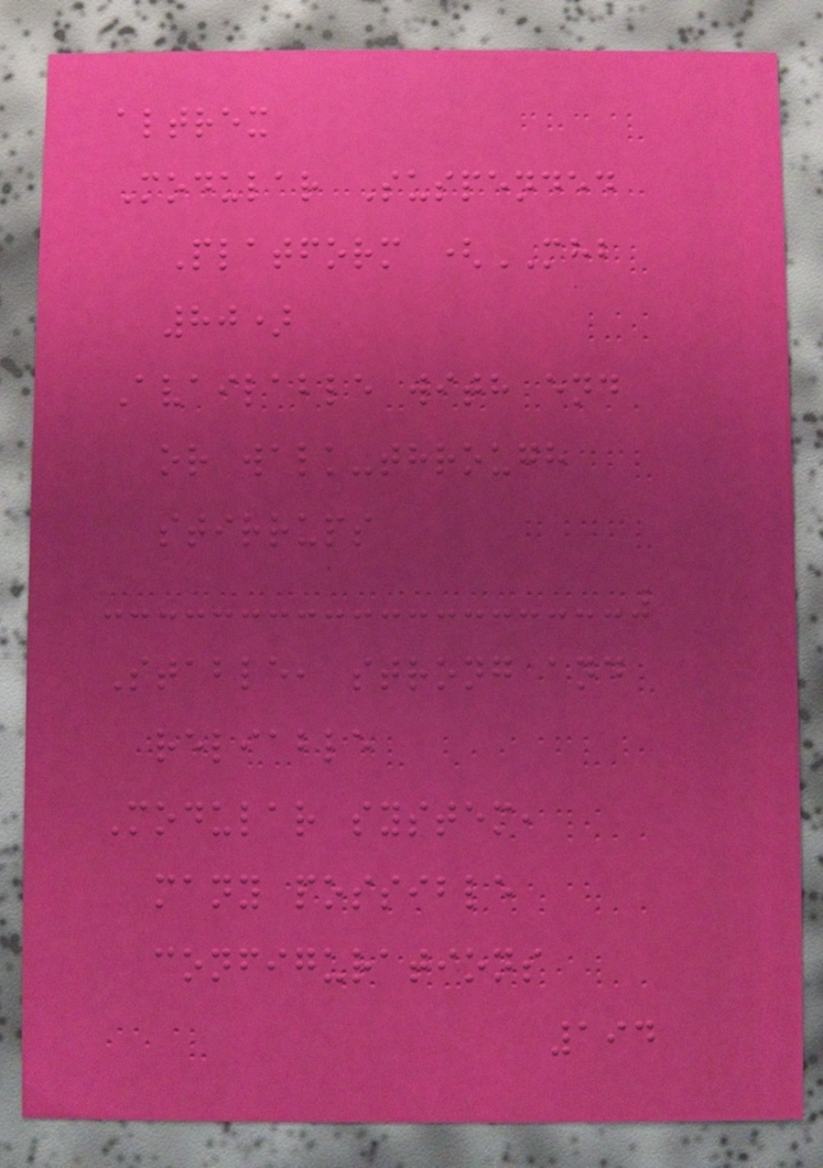altrex
Modular Suspended
Platform (MHB
80)
Available with end
or walk-through
stirrups
Stable, strong and
reliable
Modular system,
many possible
configurations
194
